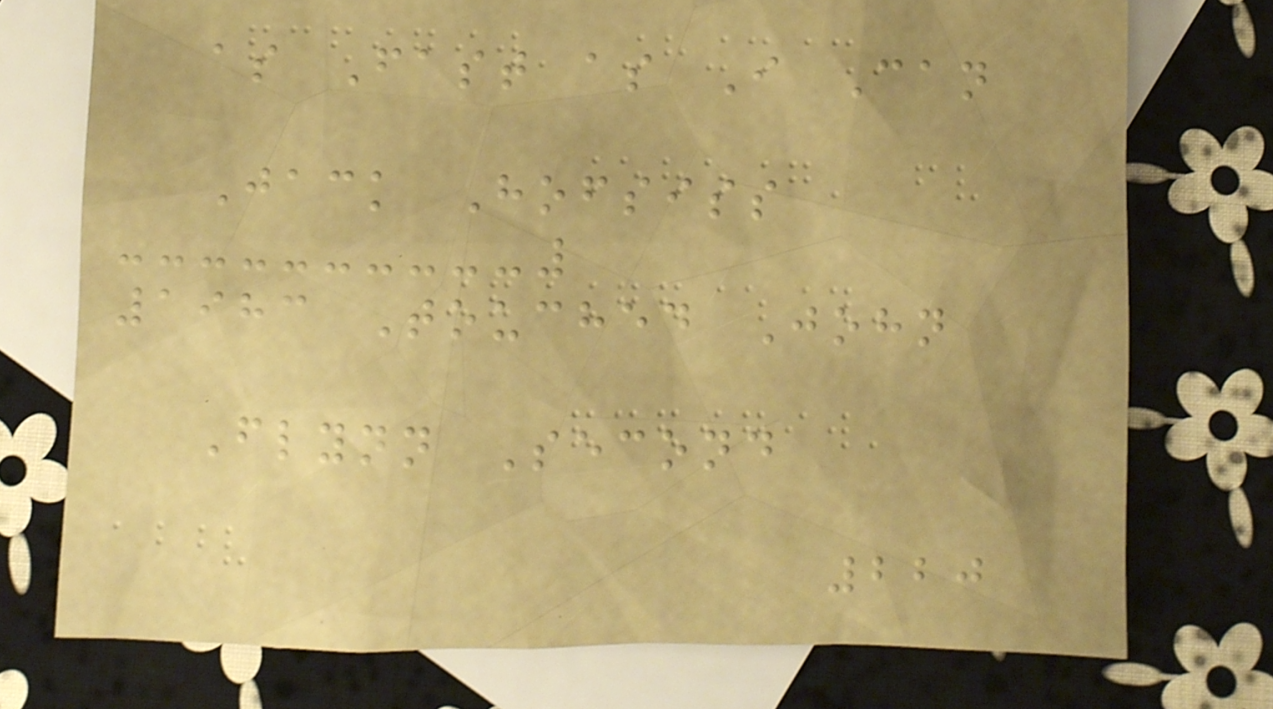as Fast as I Can
Jack Hofsiss
1983 Touched John
Flynn Second
220
